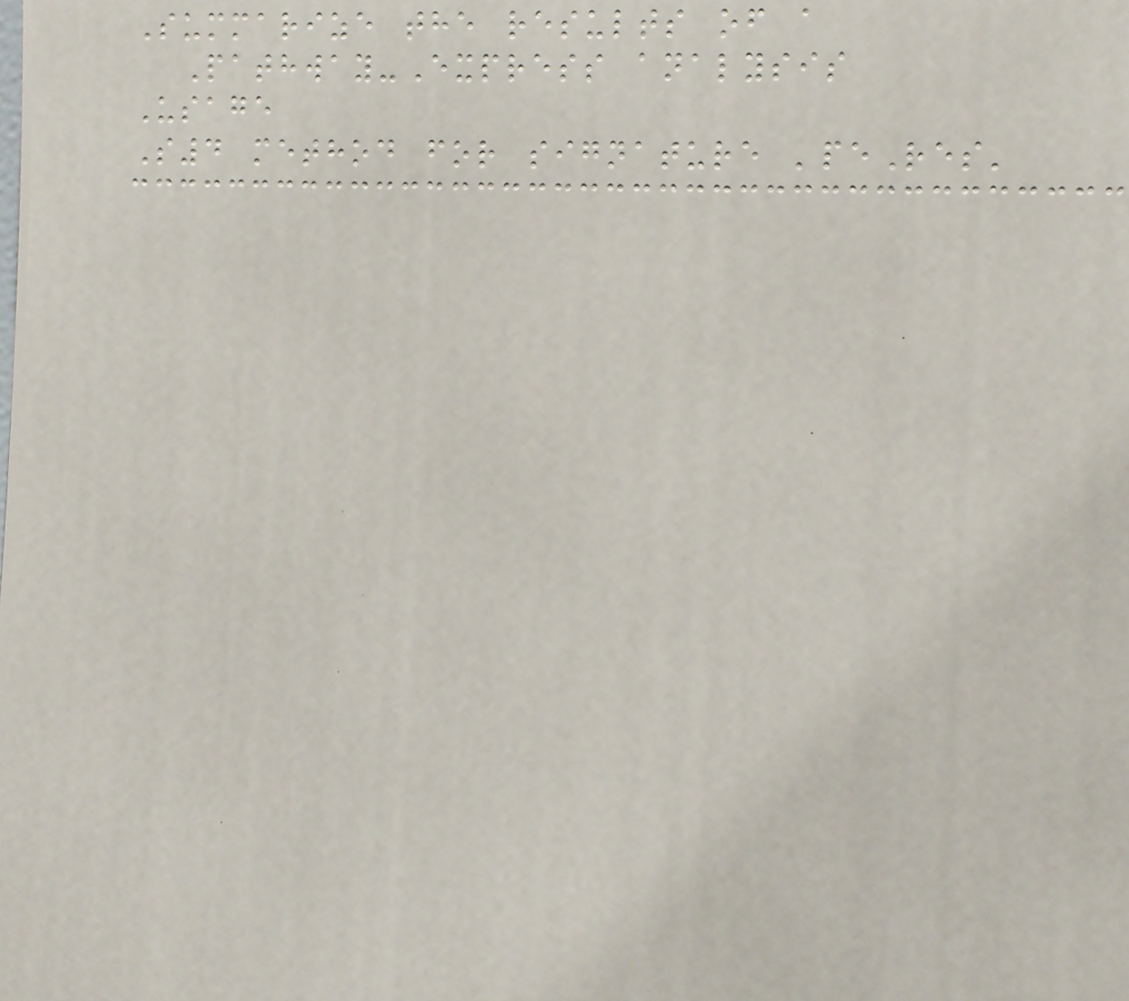Summarize the results of a
Pathway-Express analysis
Usage
S4 method for signature 'peRes'
